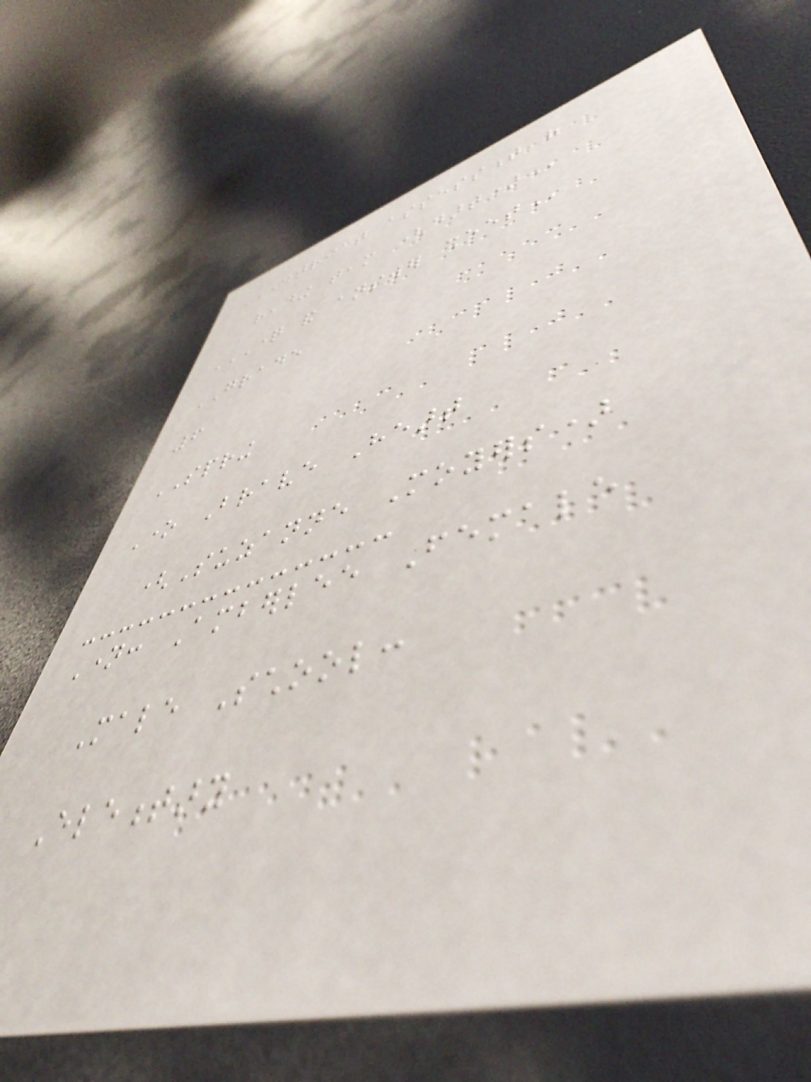DISTRICT ASSESSMENT OF
READING TEAM (DART)
QUESTION AND ANSWER SHEET
GRADE
6
SPRING
One Brave Heart
(Suzanne Moyers)
Name: Amberlee Female
Male School:
Elementary
